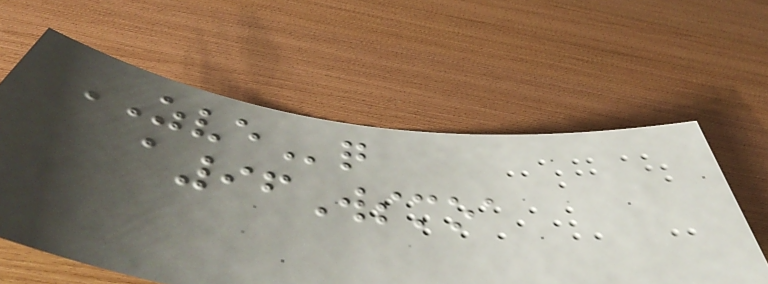ZVEq
a96Wsmoa
